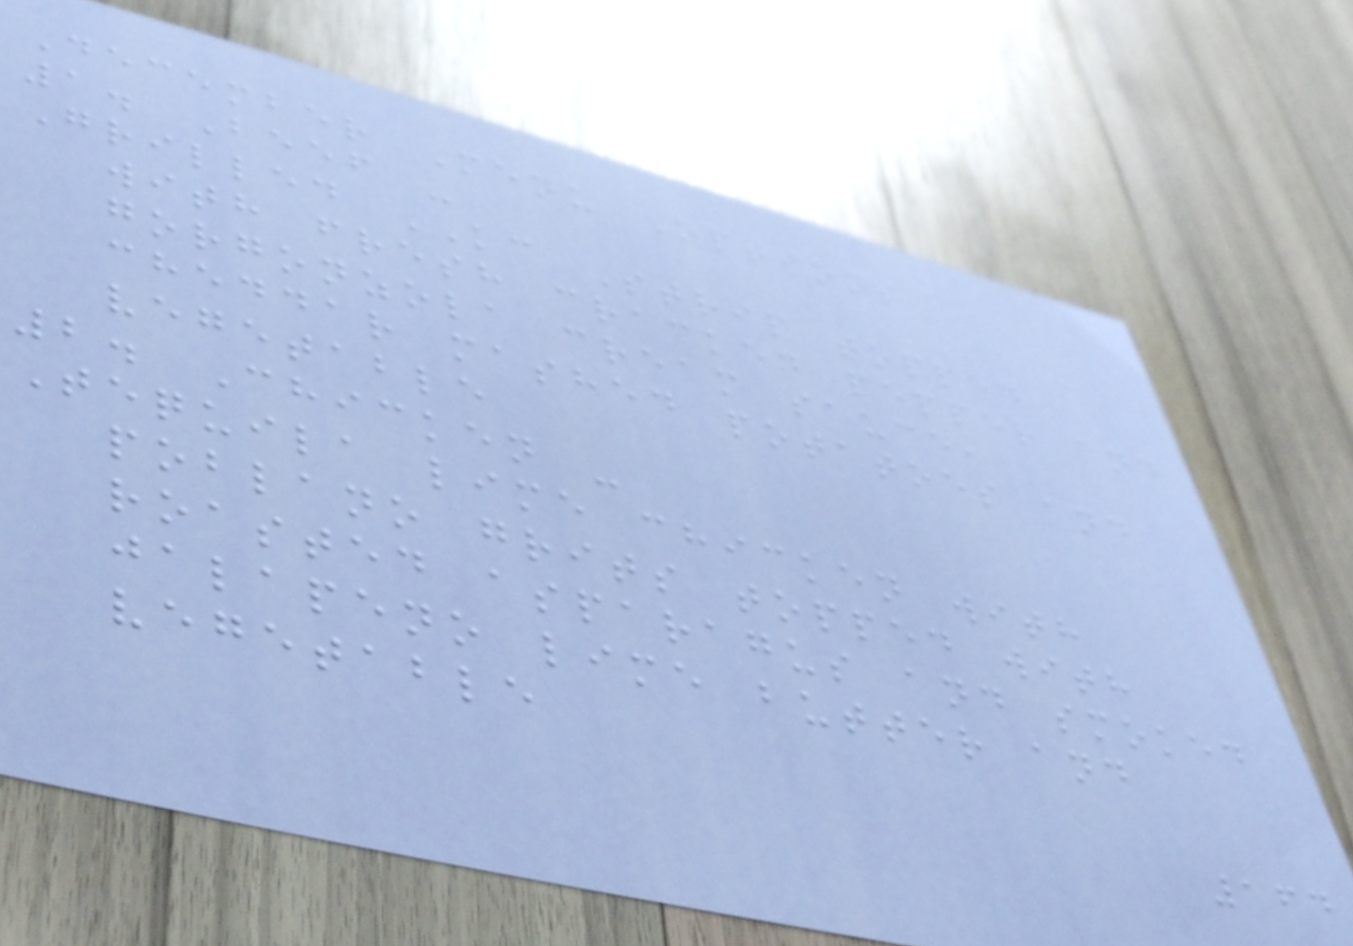December Menu Options
1. Beef -
Grilled KC Strip topped
with fresh cracked pepper and
gorgonzola cream sauce,
cheddar mashed potatoes and
vegetable
2. Chicken -
Tequila lime chicken with
poblano grits topped with
roasted asparagus and smoked
jalapeno lime butter and
vegetable
164
